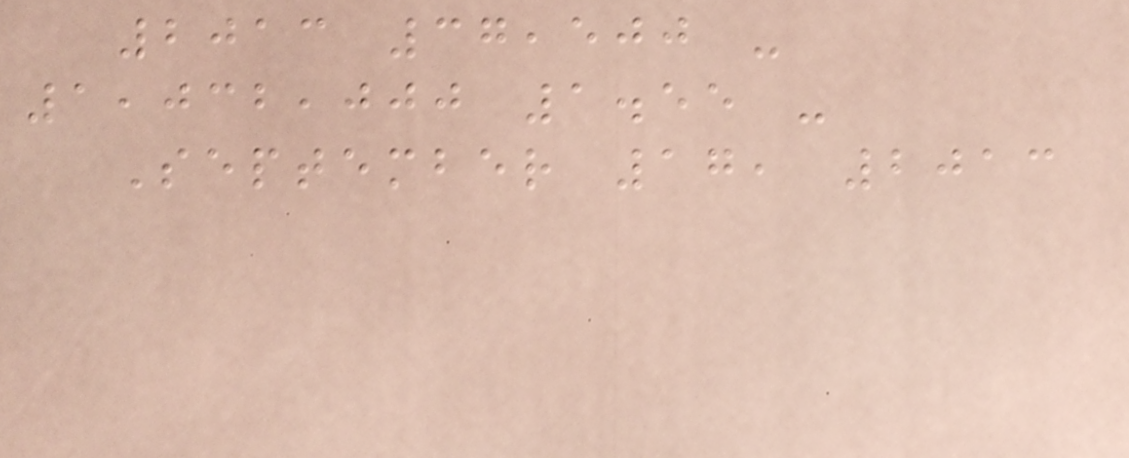2013 37,500 -
1,032,000 1.55 -
September 17, 2013
